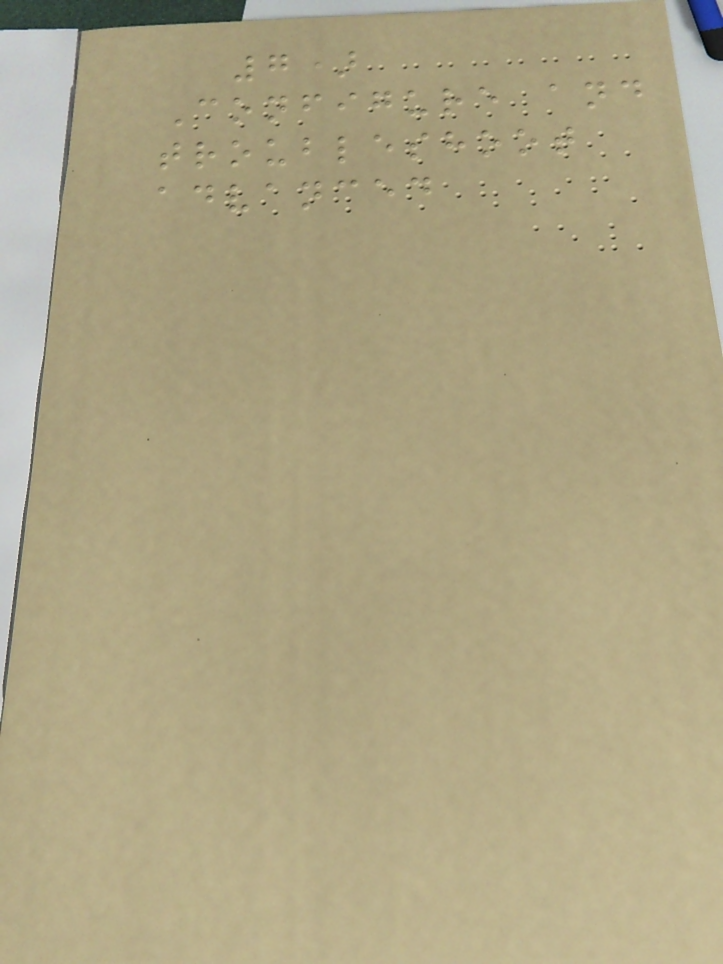7)
Configure and
troubleshoot
advanced
